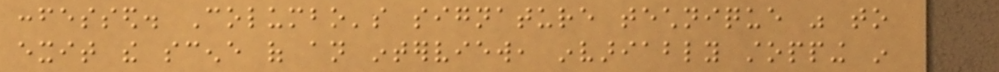confessed. Columbo's signature technique was to
exit the scene of an interview, invariably stopping in
